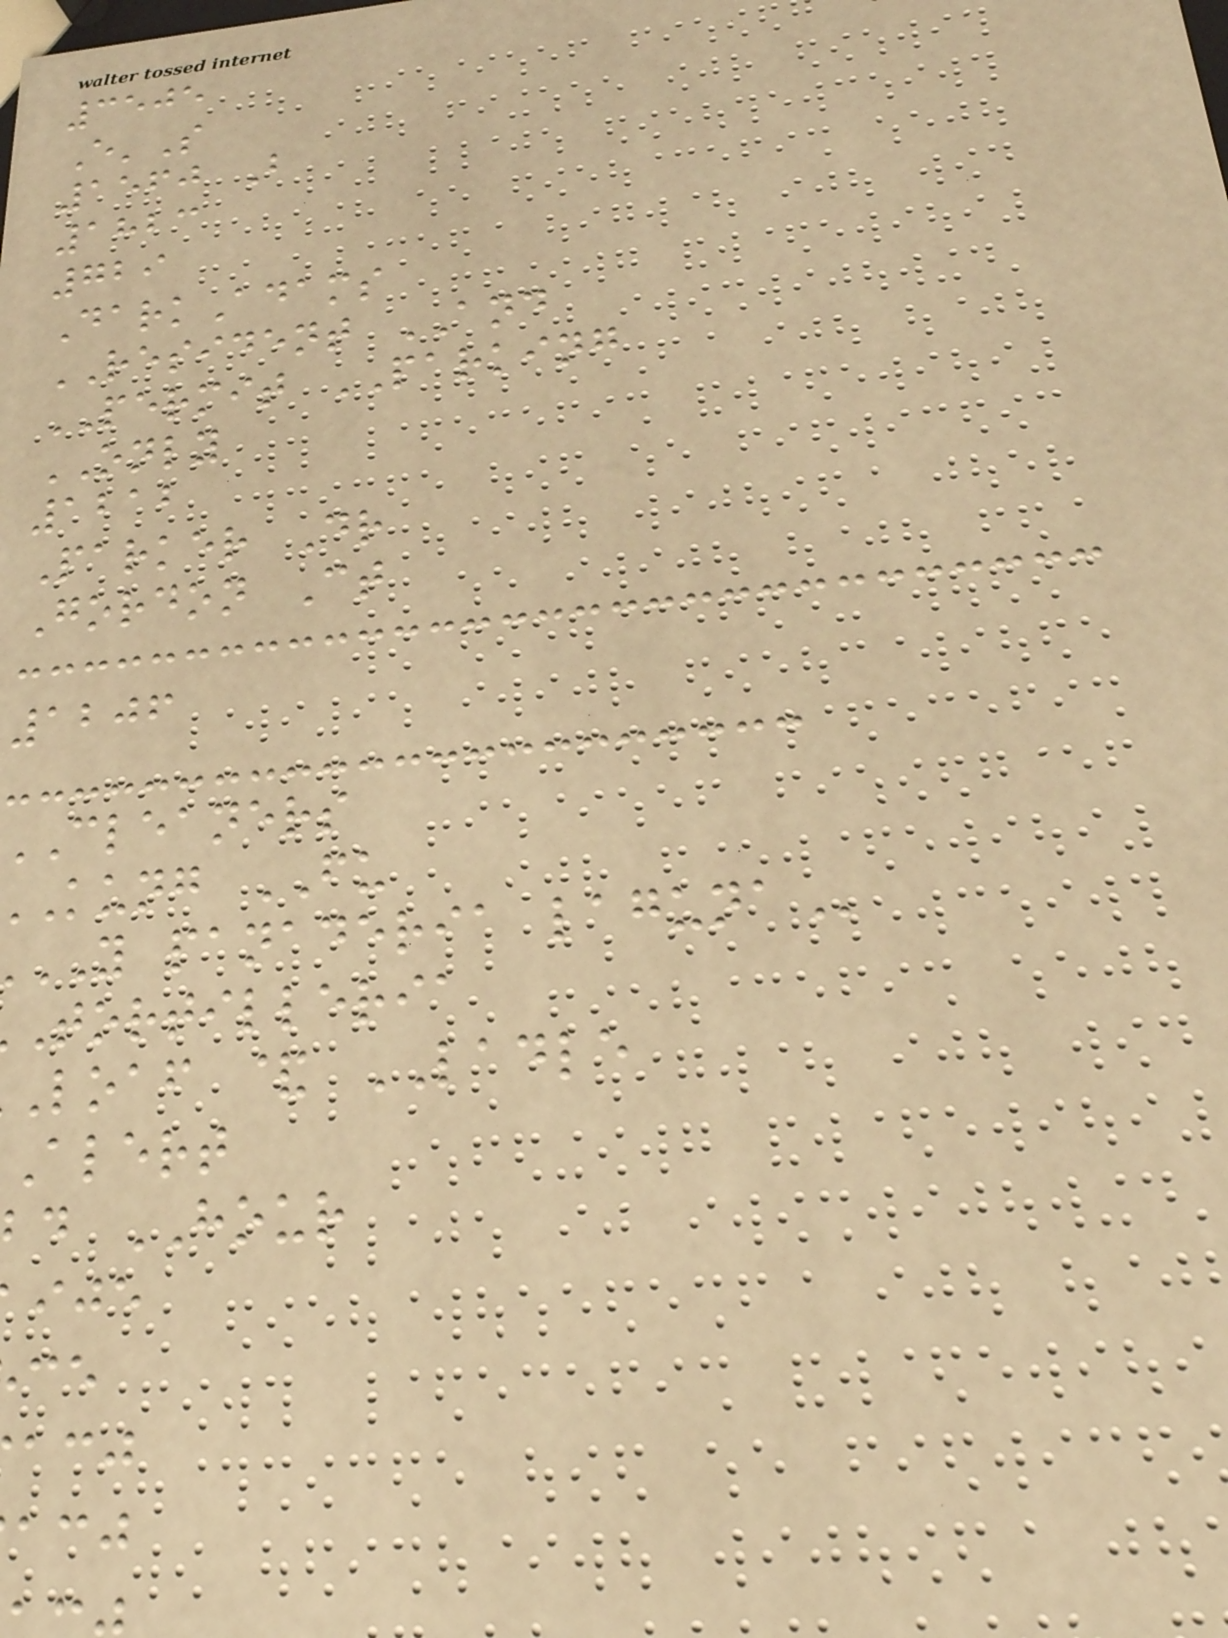3505
E'S
1560 B
1823
729
DarkAdams
RESIDENT AND
PERMIT PARKING
ONLY
1212
Parker Dr
Gordon Ct
1206
cleaners
kung FU
Y panaderia
tortilleria
loaf & LADLE
alert
d HOUR
